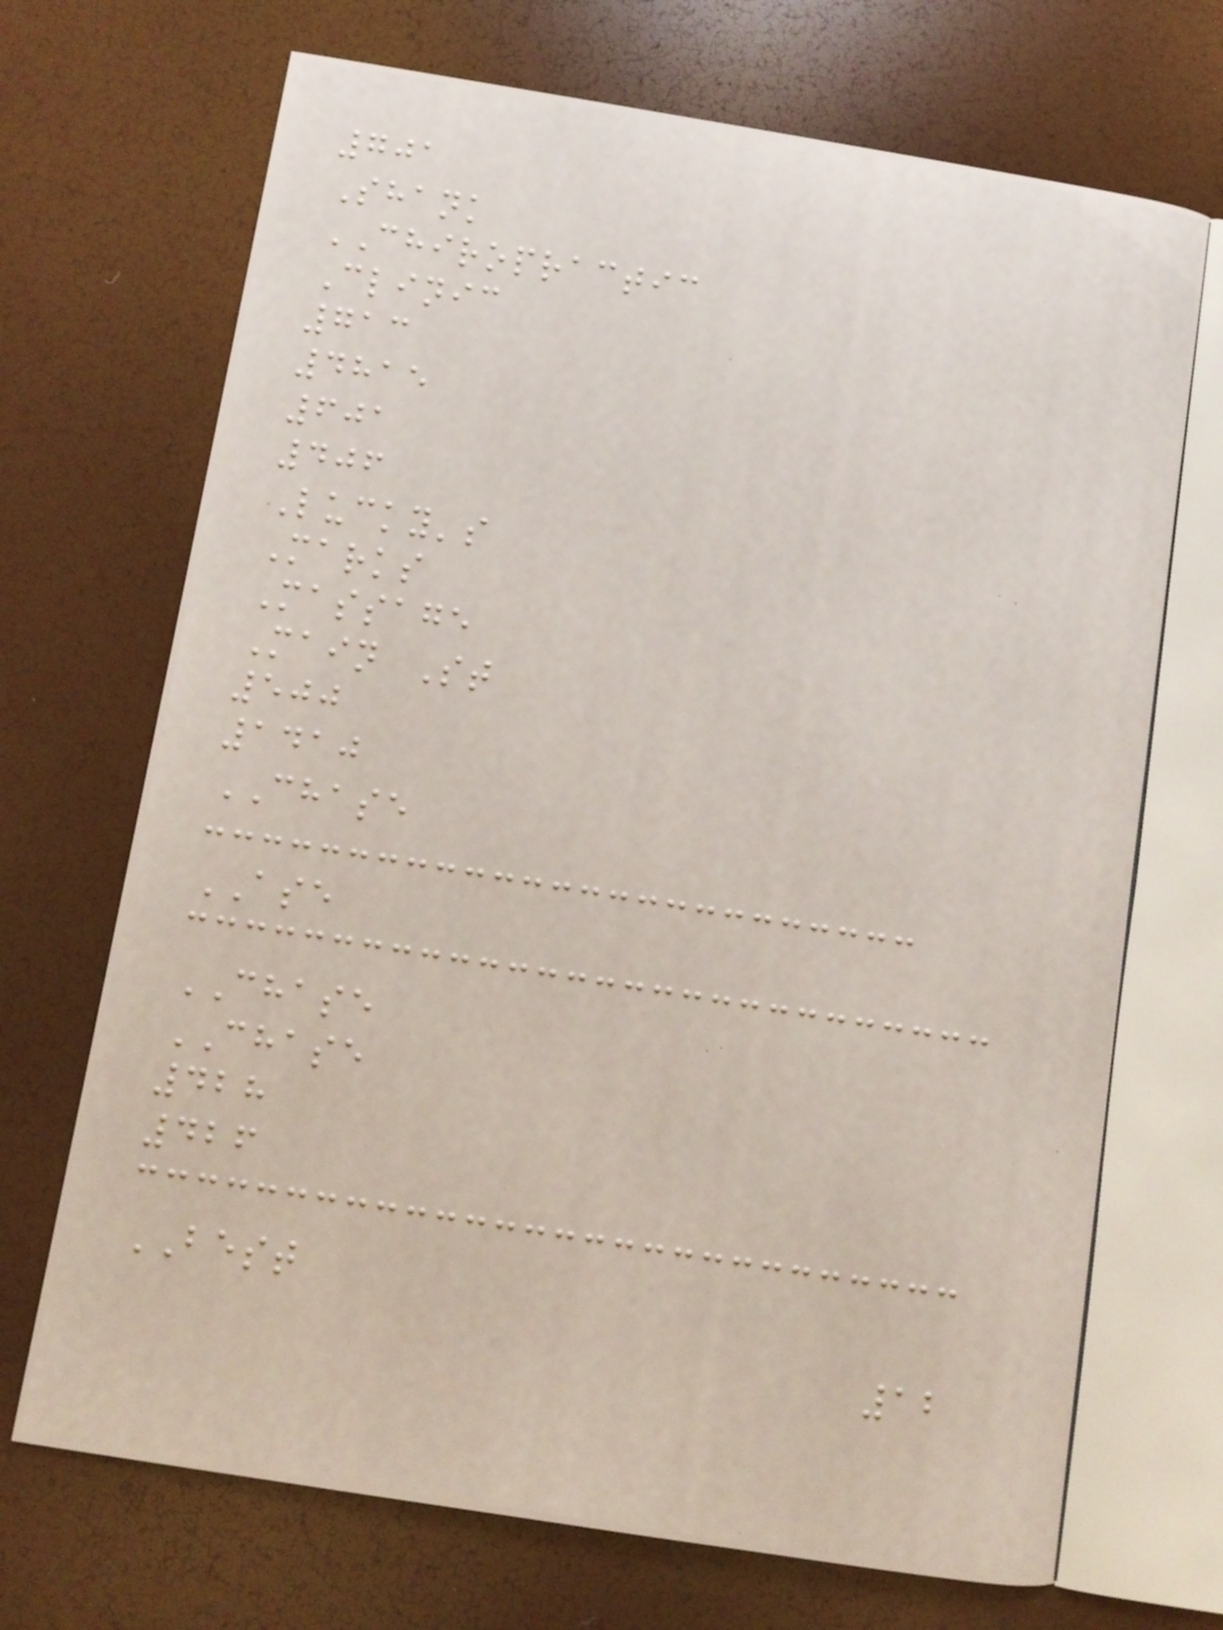701
Shank
CHIROPRACTIC
Clinic
713
4815
601
406
Lucky's
Marks
Massage
Main St
500
1410
CHASE
ASE
CHASE
CHASE
428
426
BEST
12
